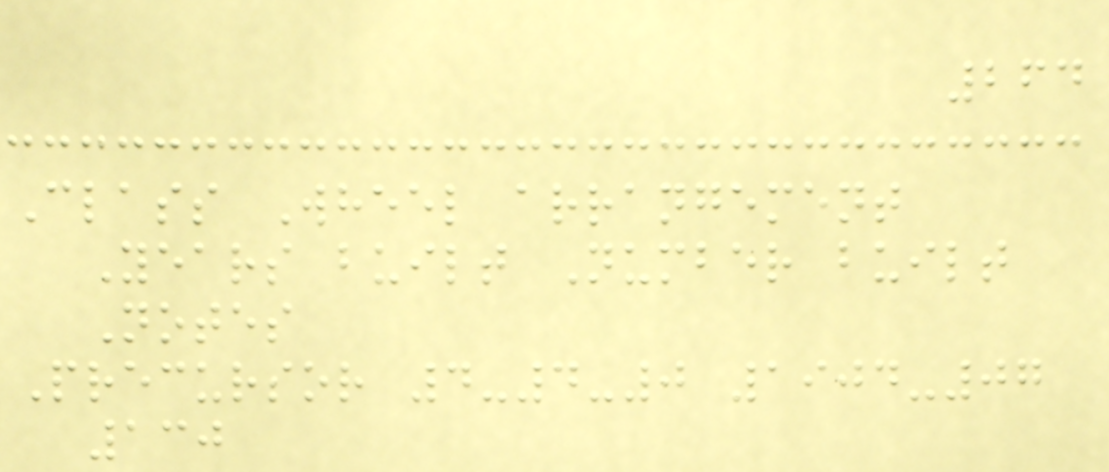264
Class Wheel arrangement
Years built Number built
Notes
Precursor 4-4-0 1904-07
130
